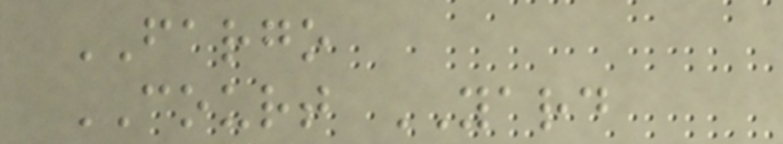FARGO
COURT YARD
